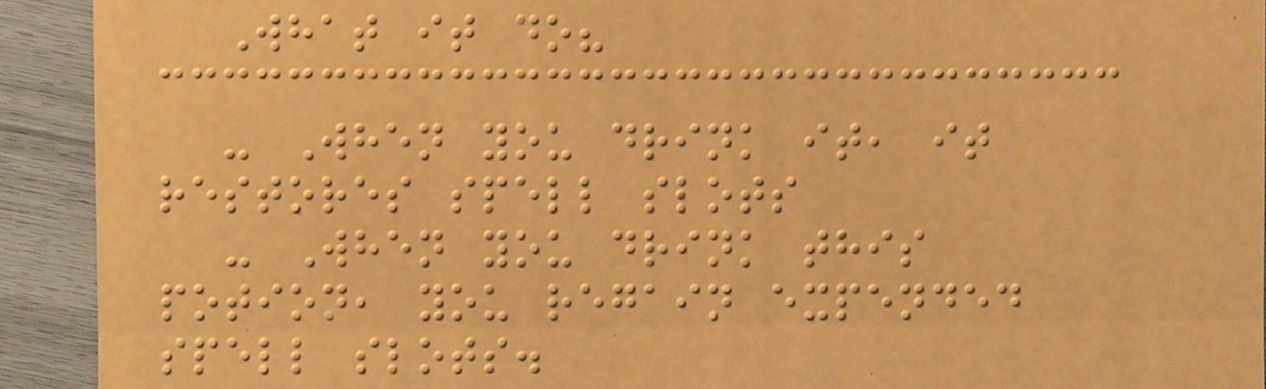What it do?
- When you drink it, it
restores spell slots
- When you drink this
potion, you regain expended
spell slots.
